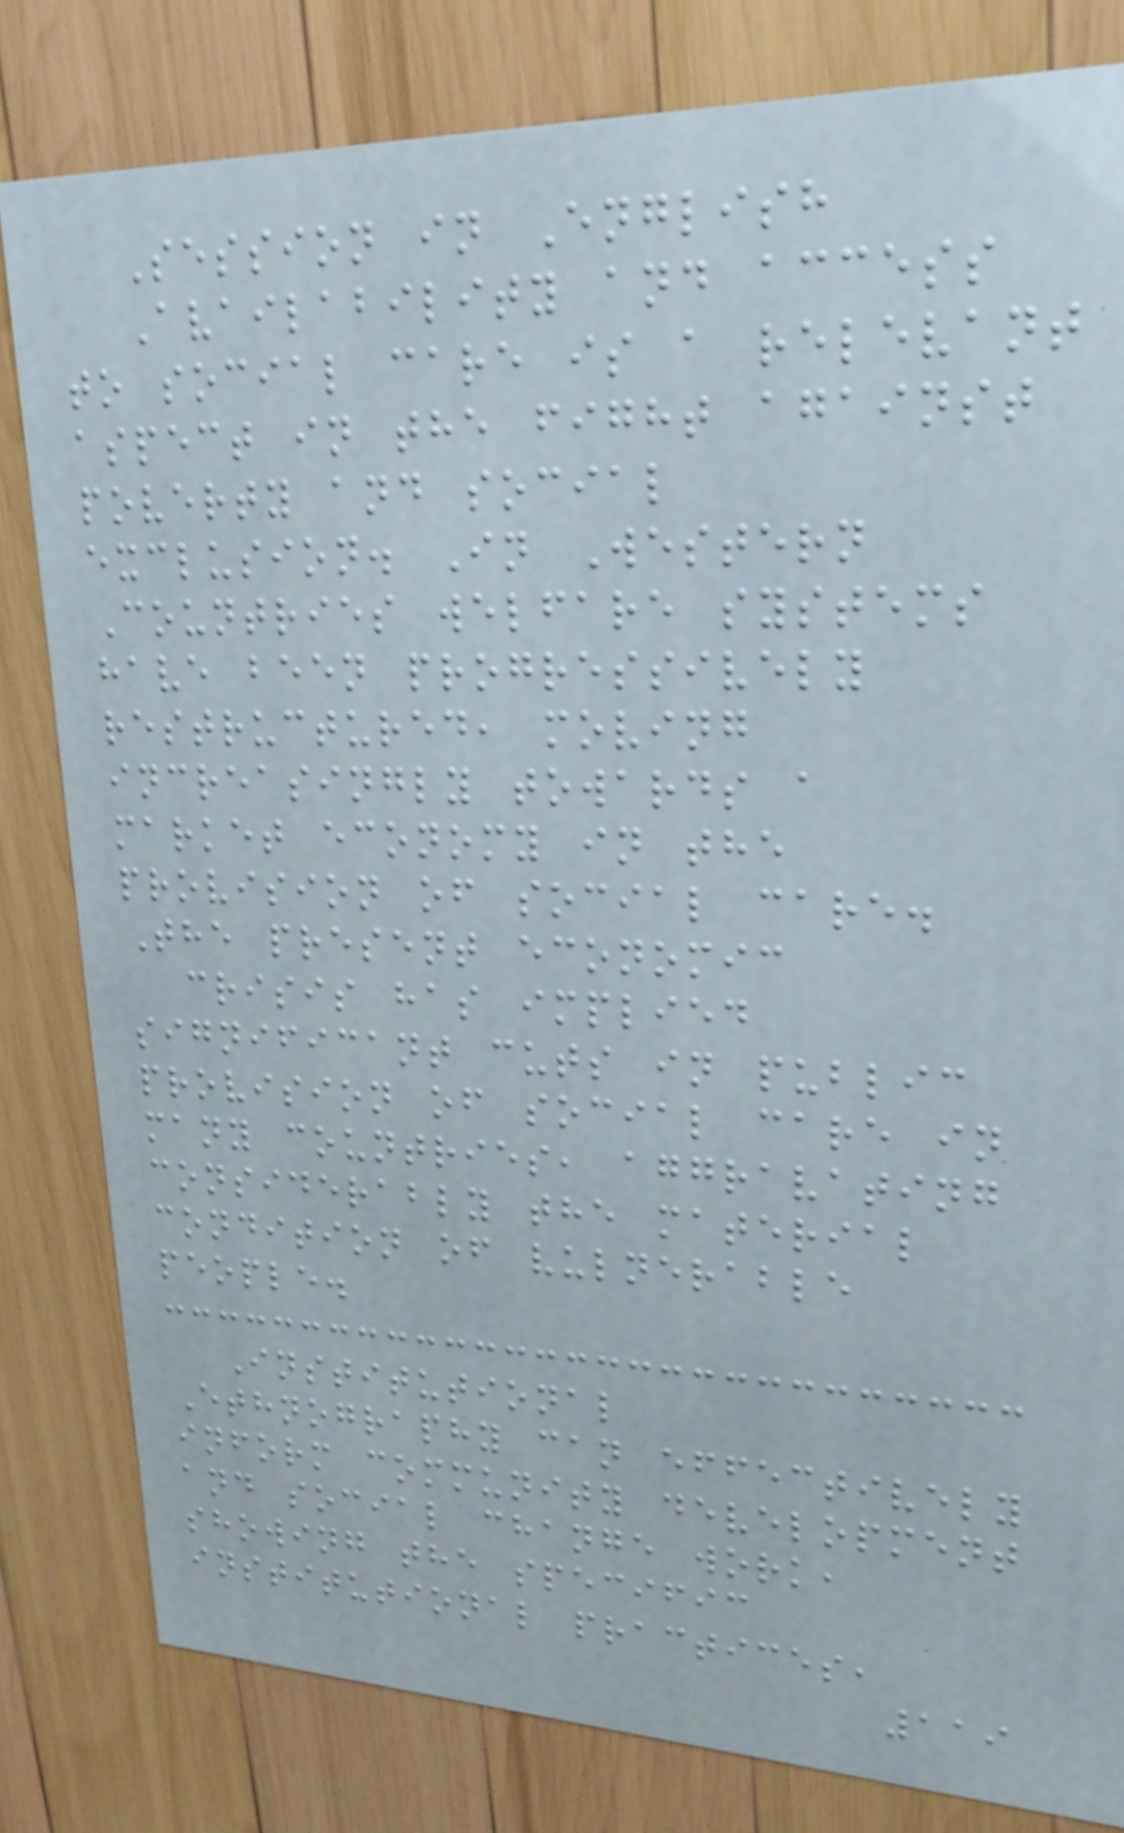Session in English
Availability and access
to social care is a relevant
aspect in the fight against
poverty and social
exclusion. In Western
Countries welfare systems
have been progressively
restructured, moving
increasingly towards a
market economy in the
provision of social care.
The present economic
crisis has implied
significant cuts in public
provision of social care in
many countries, aggravating
considerably the material
condition of vulnerable
people.
Institutional
Ethnography can effectively
inform community development
and social change work,
showing the specific
institutional practices,
119
